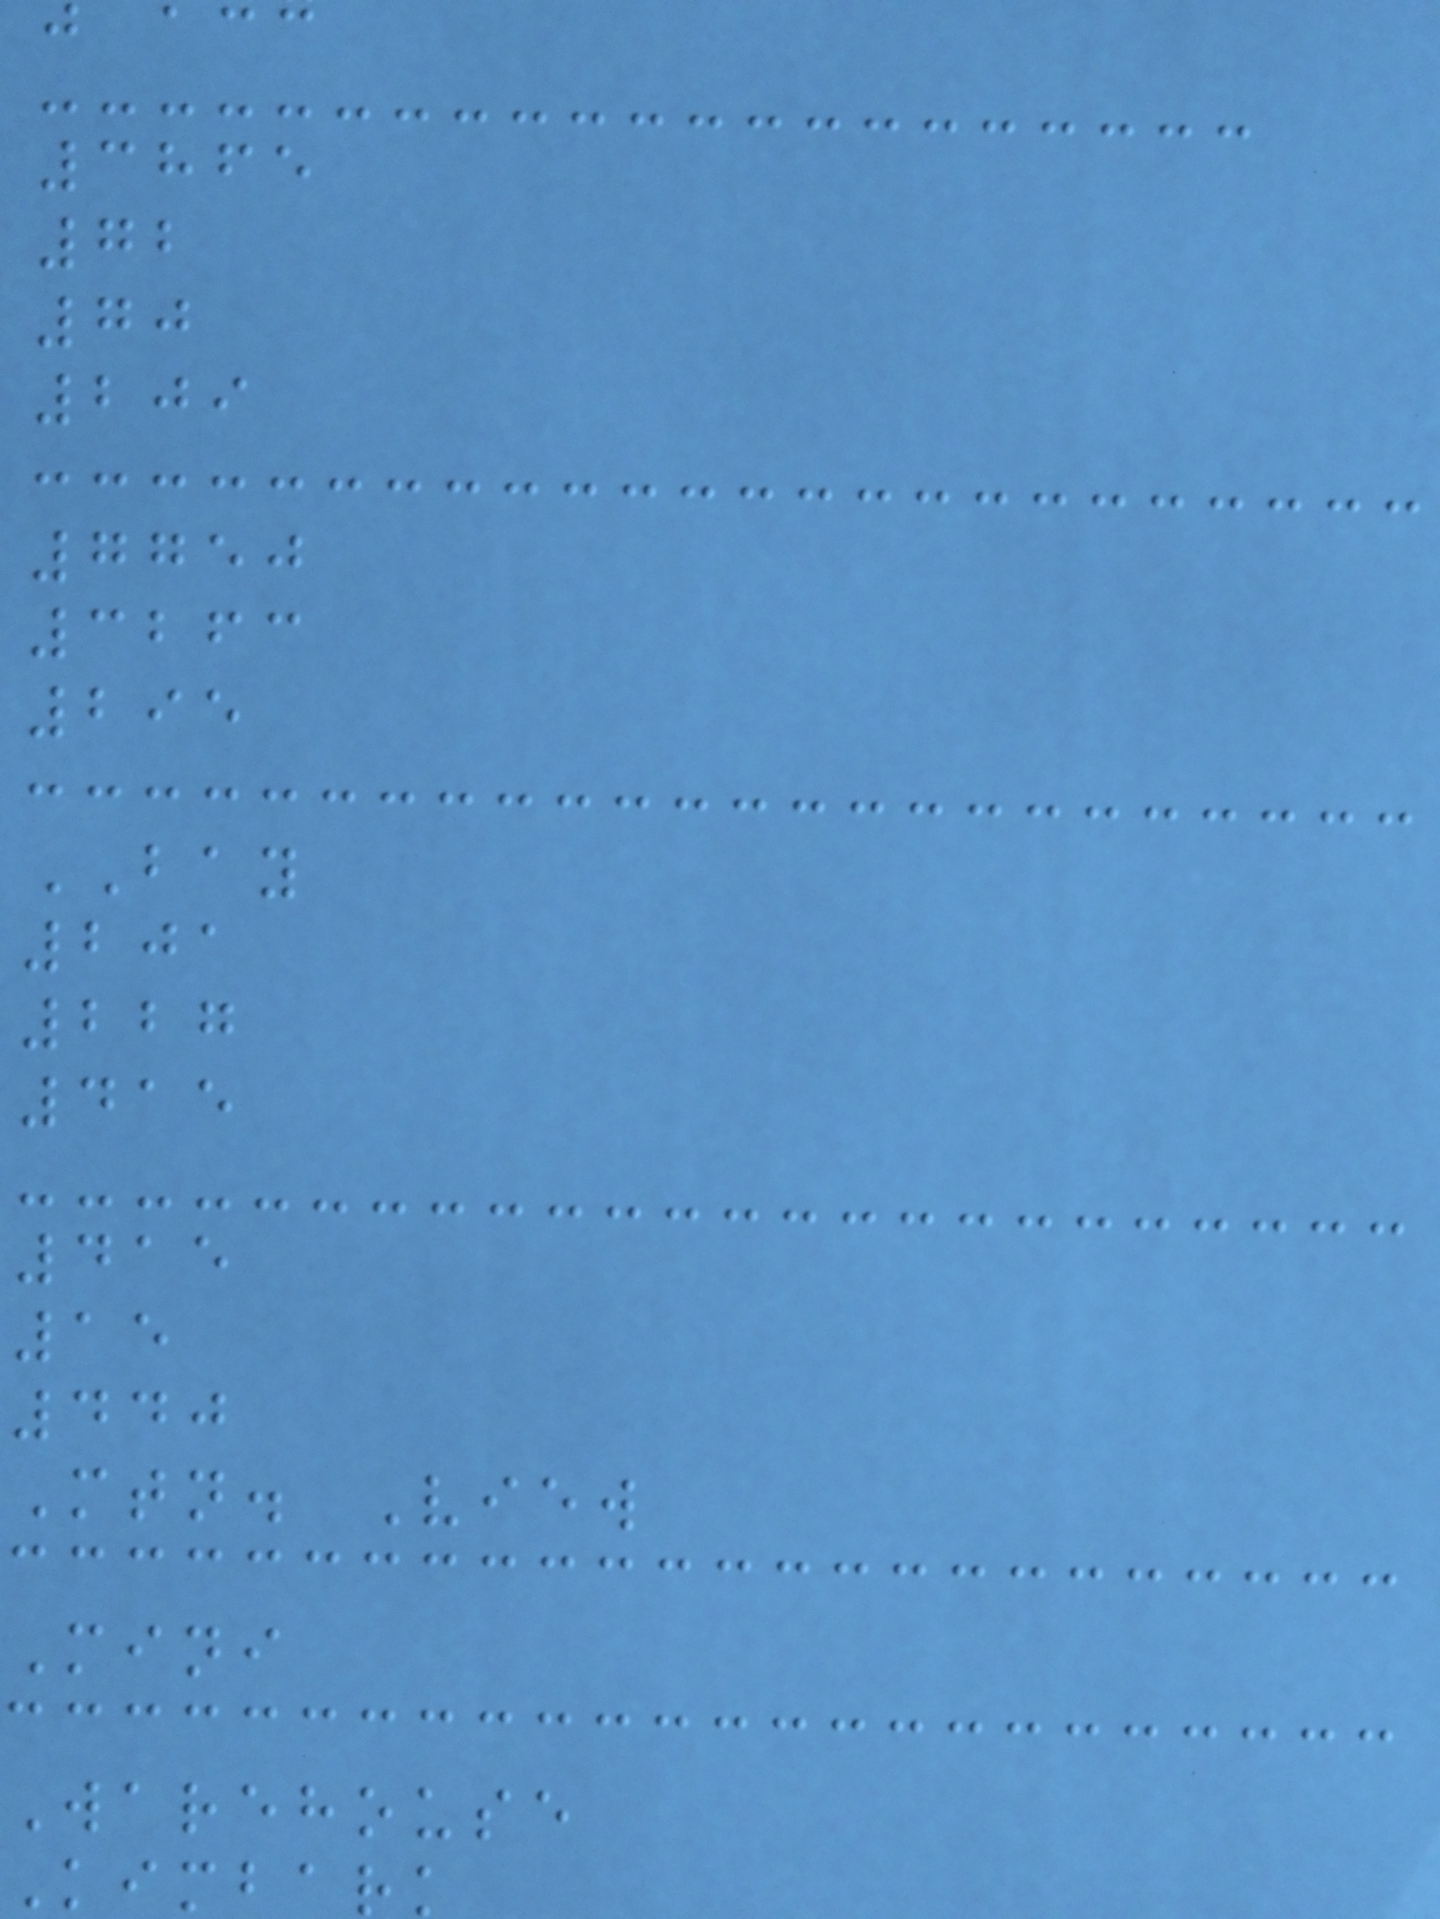3865
72
70
209
7750
3263
295
BAY
201
227
415
415
15
440
Mtn. View
Mini
Warehouse
Kimbar
